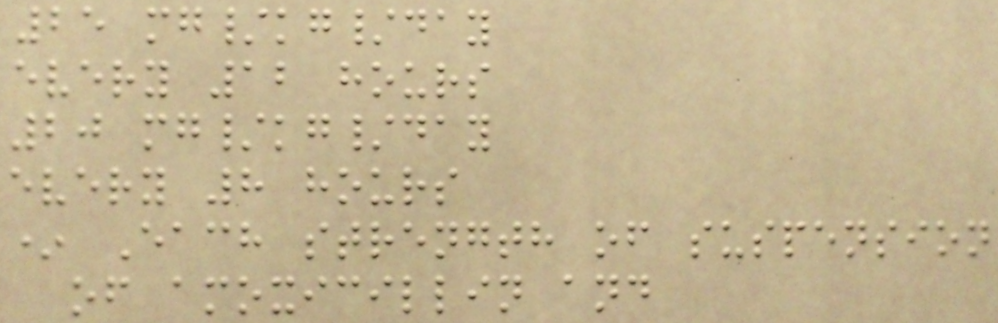25 mg/kg/day
every 12 hours
20 mg/kg/day
every 8 hours
* Each strength of suspension
of amoxicillin and
